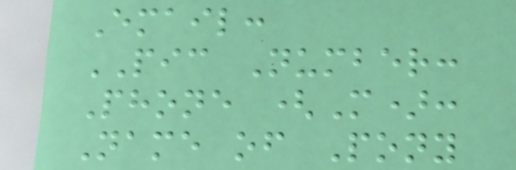Email:
PIC Number:
Phone (M):
Name of Pony
